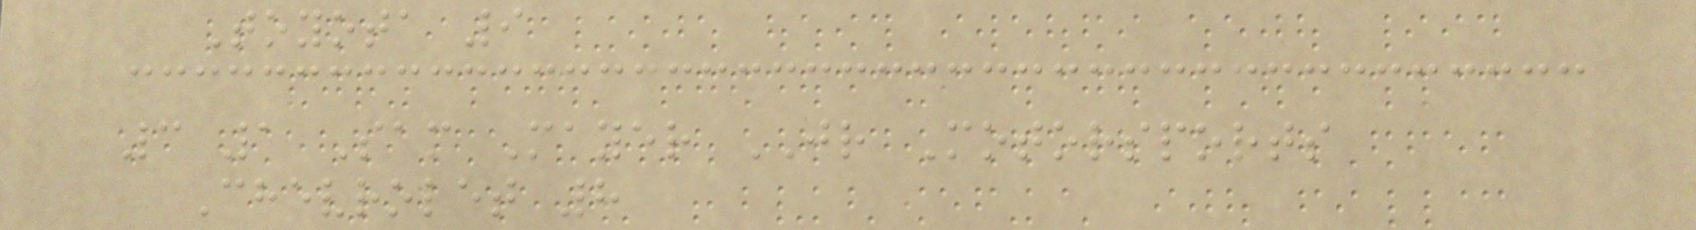Toyota 9
3 1 Sam Mayer JR Motorsports
Chevrolet 8
